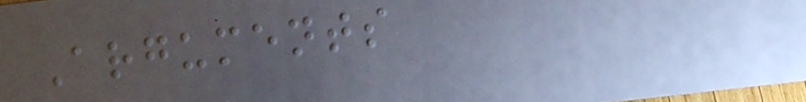Arguments
